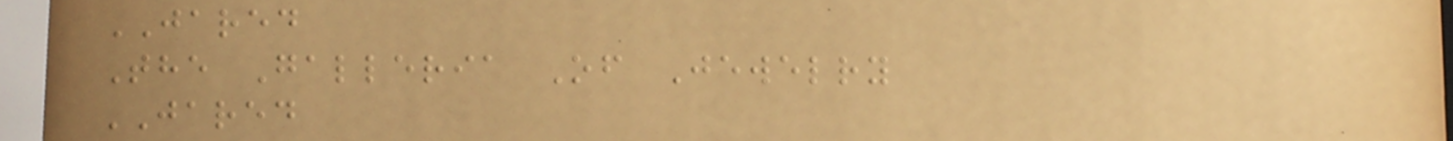JARED
The Galleria Of Jewelry
JARED
